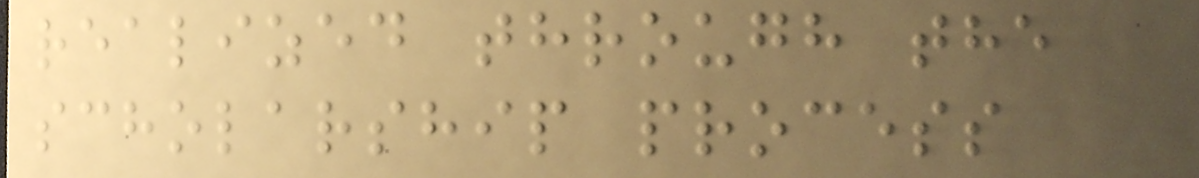realized through the
scholarship process
